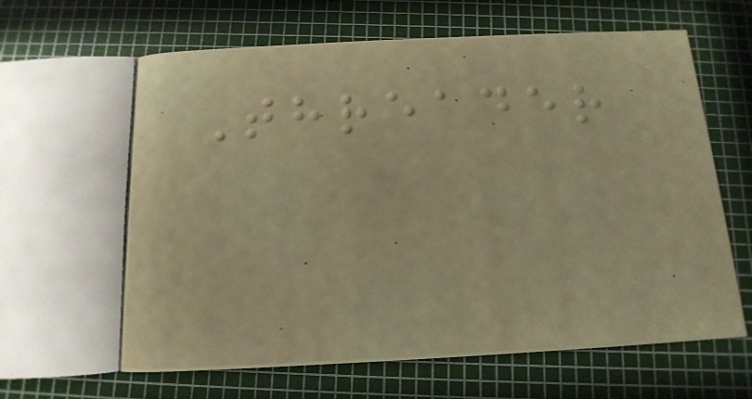Threader
